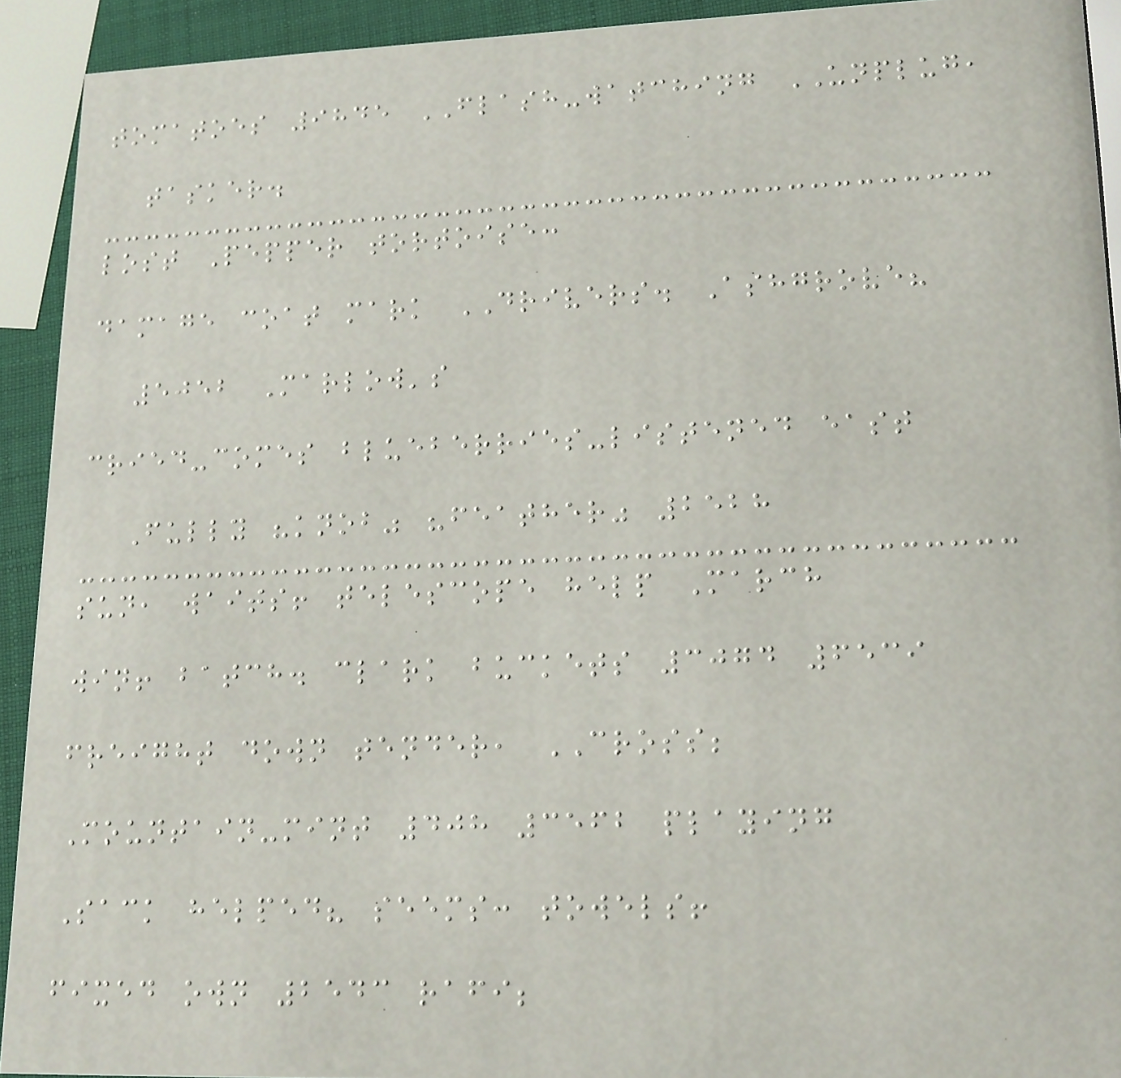tomatoes 9845 FLASH-watching UNPLUG,
tasker.
lost Pepper tortoise:
damage coat mark DRIVERS. Ashgrove?
5052 Marlow's
cried-comes blueberries-listened east
Fully "knob" "feather" 2528
sun, waits! telescope help March
win! batch. clark buckets 3074 6539
freight down tender, CROSS;
Mountain-mint 408 3562 playing
Sack helped? seems: towels!
fixed own 2543 rafi;
